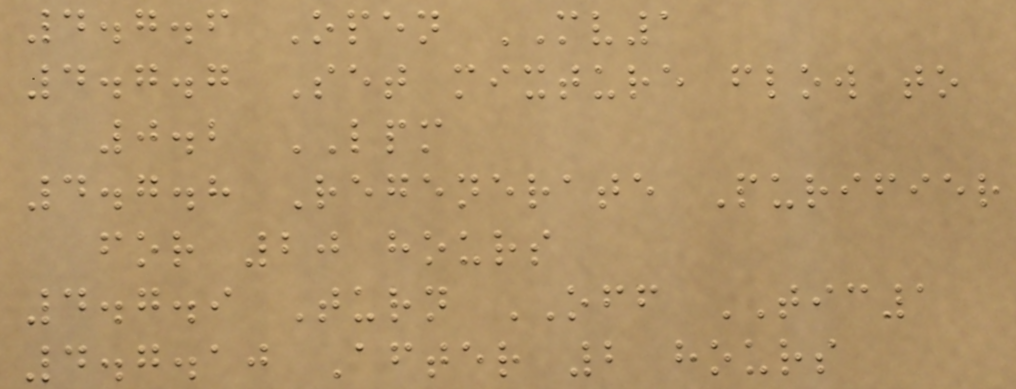4.7.6 Open MV1
4.7.7 Set mixture flow to
0.2 LPM
4.7.8 Regenerate Purifier
for 20 hours
4.7.9 Turn OFF TIC1
4.7.10 After 2 hours
